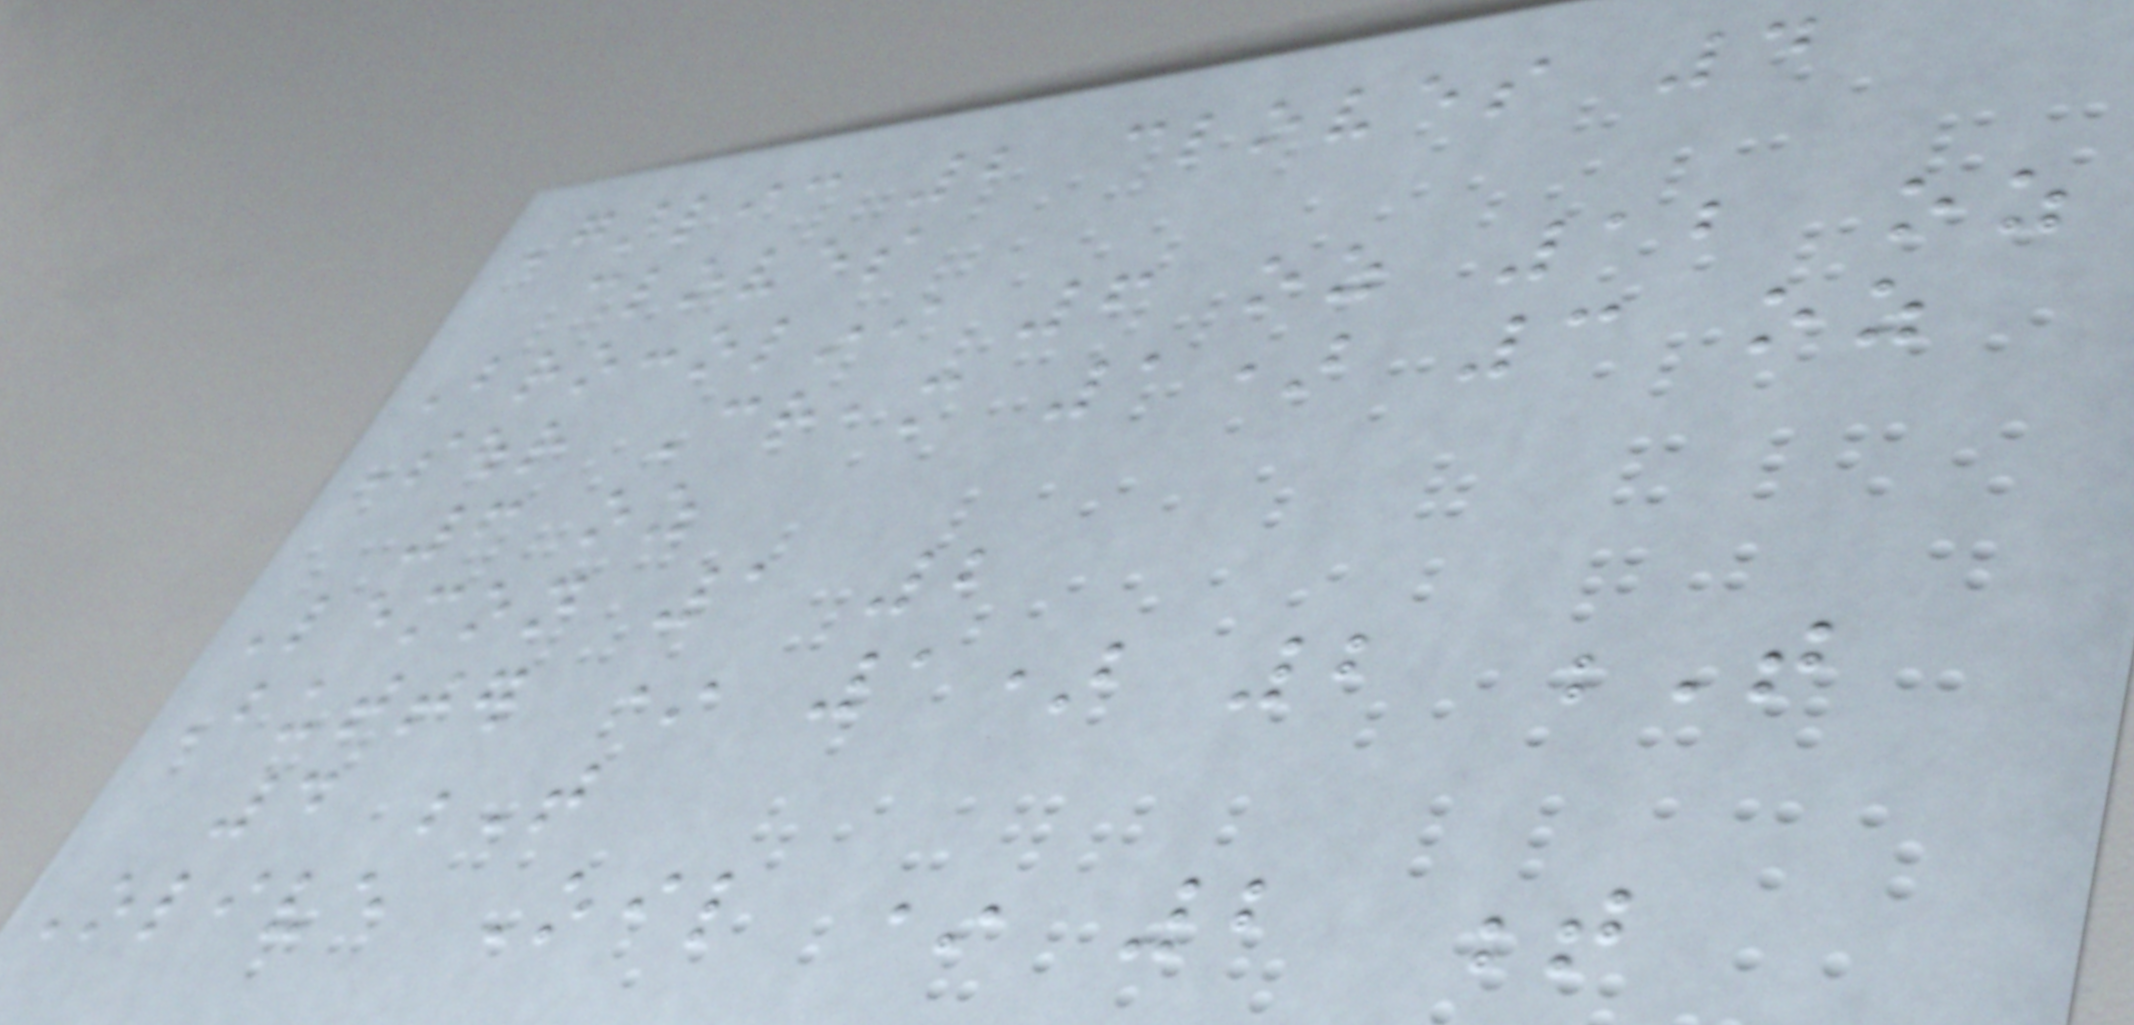Garlic 2 cloves 4
cloves
Broccolini 6 oz 12 oz
Sour Cream 1) 3 oz
6 oz
Lemon 1 2
Butter * 1) 2 T
4 T
Olive Oil * 2 t
